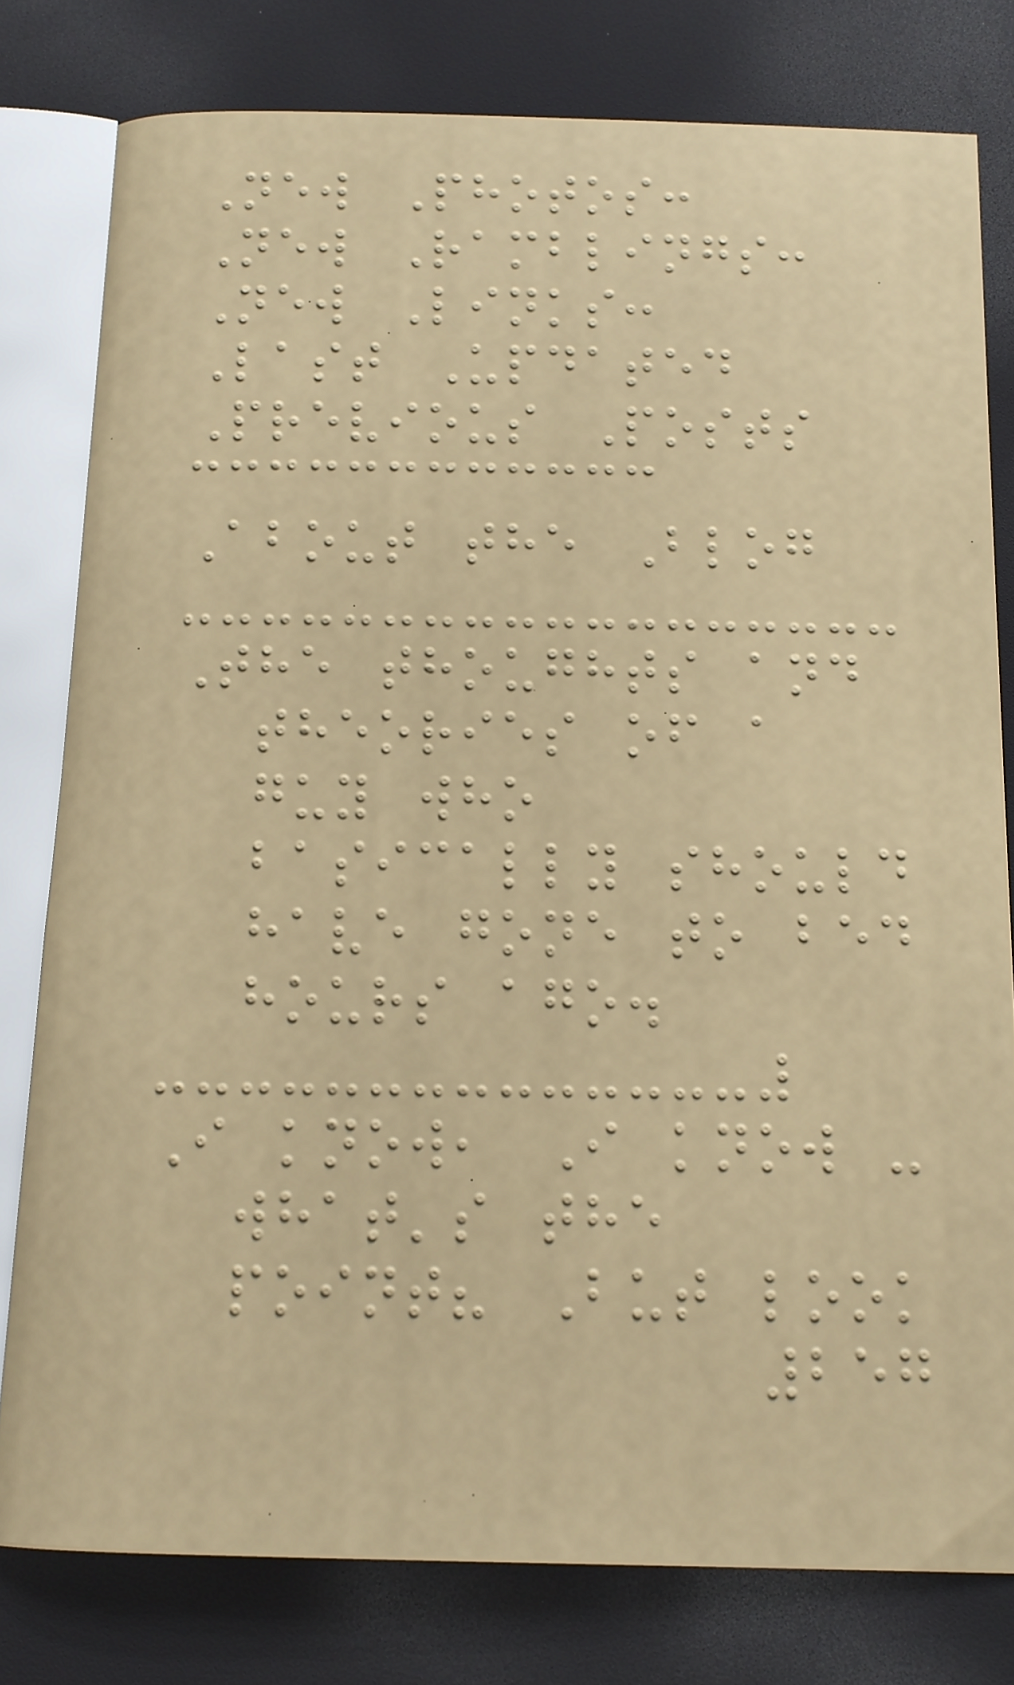New Photos:
New Ramblings:
New Links:
Last Updated
Previous Posts
About the Blog
The thoughts and
theories of a
guy who
basically should
have gone to bed
hours ago.
I know, I know -
what's the
point? But look
257
